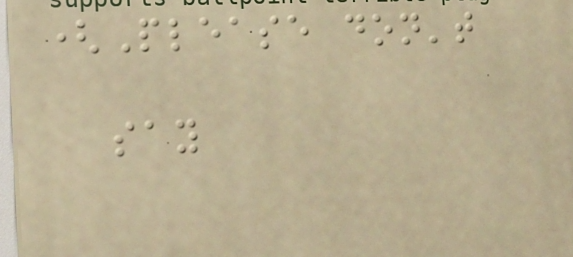(Please don't
say
